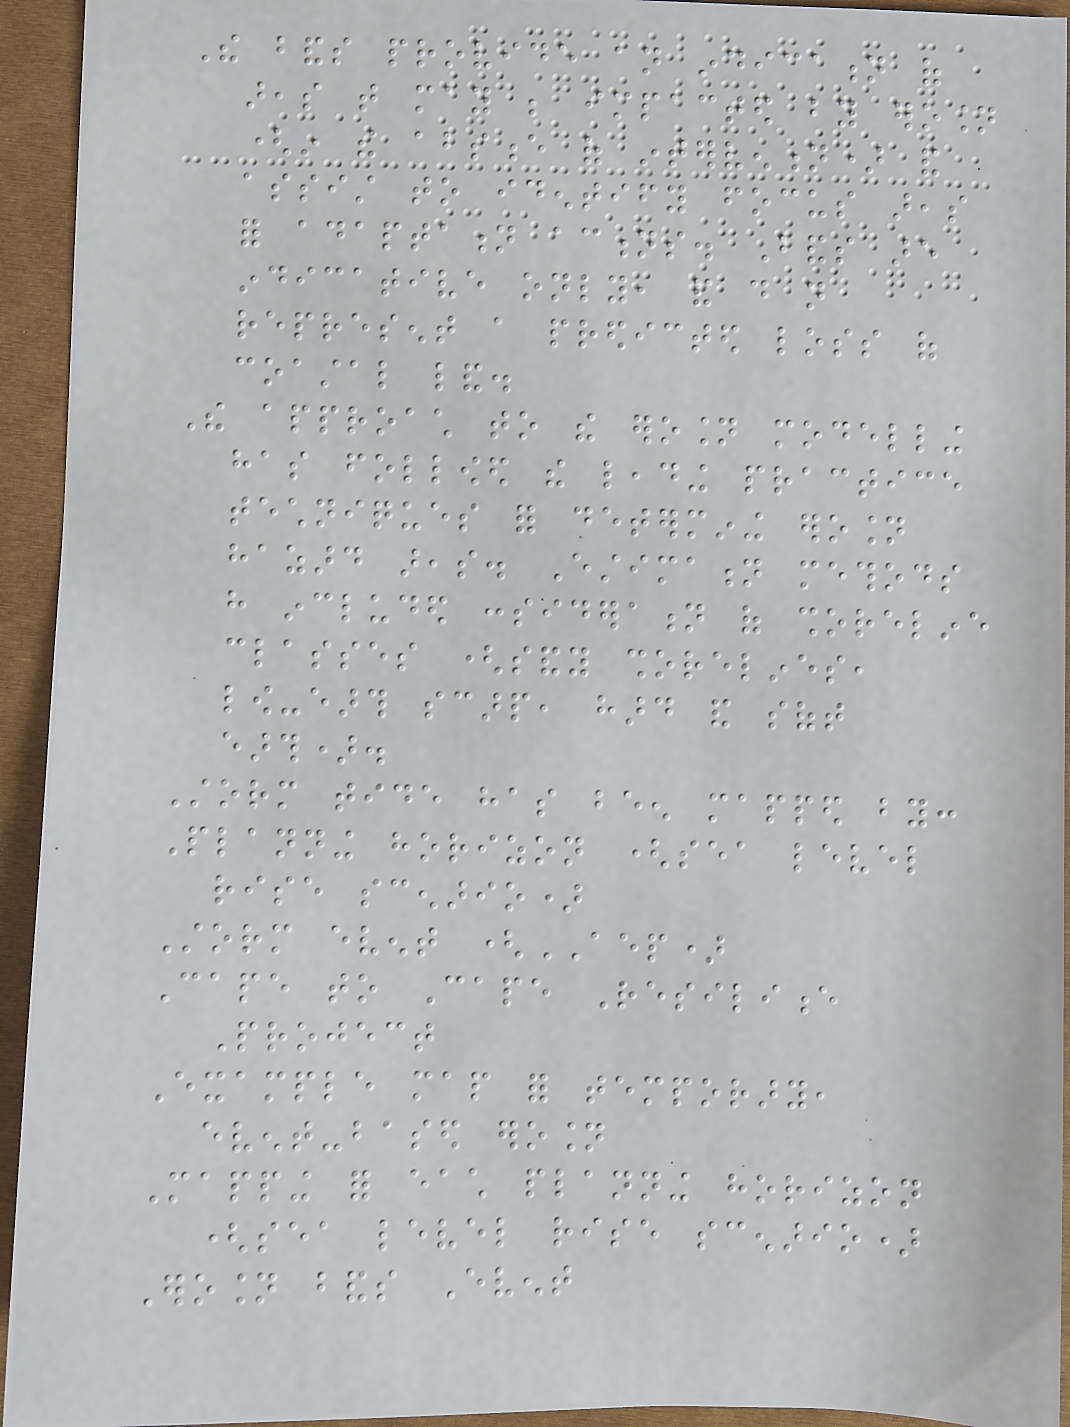The bands provide an indication of
areas that may be impacted by erosion
(in the absence of intervention) and
assist to identify focus areas
for adaptation actions. Bands are
indicative only, and do not
represent a predicted loss of
coastal land.
The approach to the erosion modelling
has followed the leading practice
techniques for determining erosion
hazard areas. Estimation methods
have included consideration of shoreline
classes (sandy shorelines,
low-earth scarp, hard and soft
earth).
Storm tide has been mapped by:
Planning horizon (sea level
rise scenario)
Storm event (AEP)
Cape to Cape Resilience
Project
Example map for temporary,
event-based erosion
Mapping for each planning horizon
(sea level rise scenario)
Erosion bands Event
